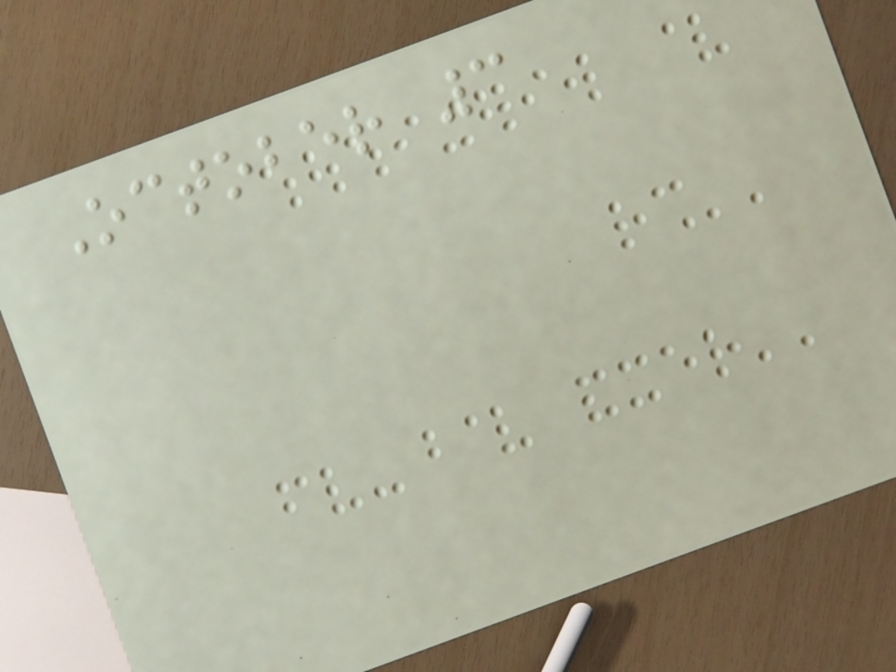October 3
